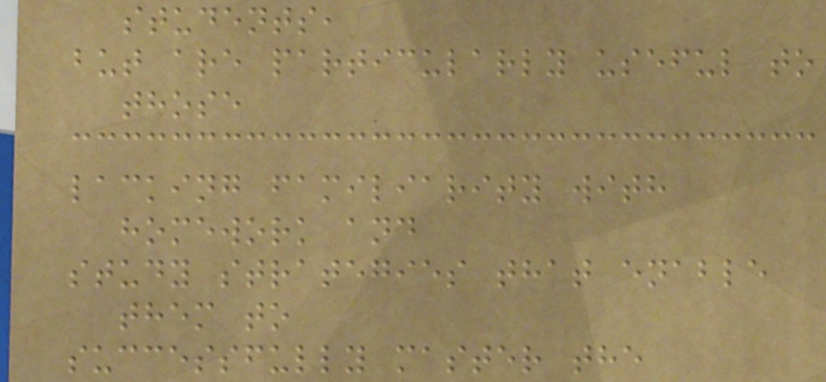students,
but are particularly useful to
those
lacking familiarity with
homework and
study strategies that enable
them to
successfully master the
